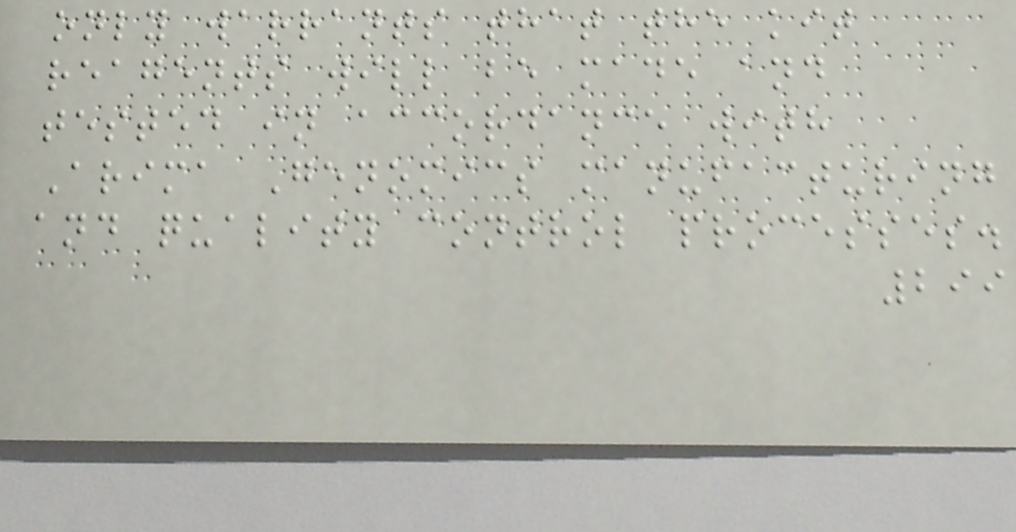only warrants that the kit
reagents will be made and
tested in accordance with
Arima Genomics manufacturing
and quality control processes.
299
